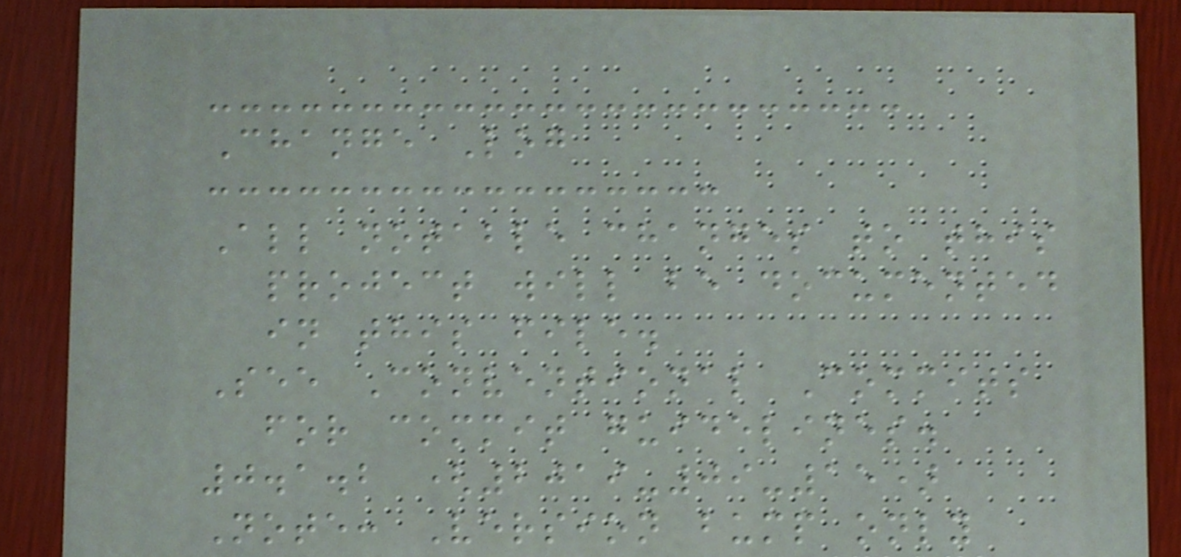Change Log
All notable changes to this
project will be documented
in this file.
See Conventional Commits
for commit guidelines.
0.1.2 (2019-09-15)
Note: Version bump only
